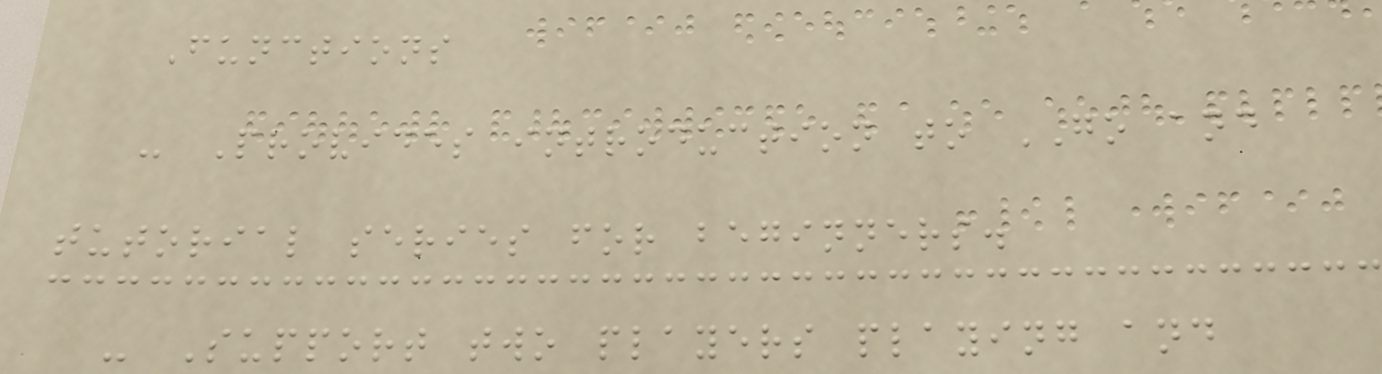Functions
- Provides introduction to GO and
tutorial series for beginners.
- Support two players playing and
